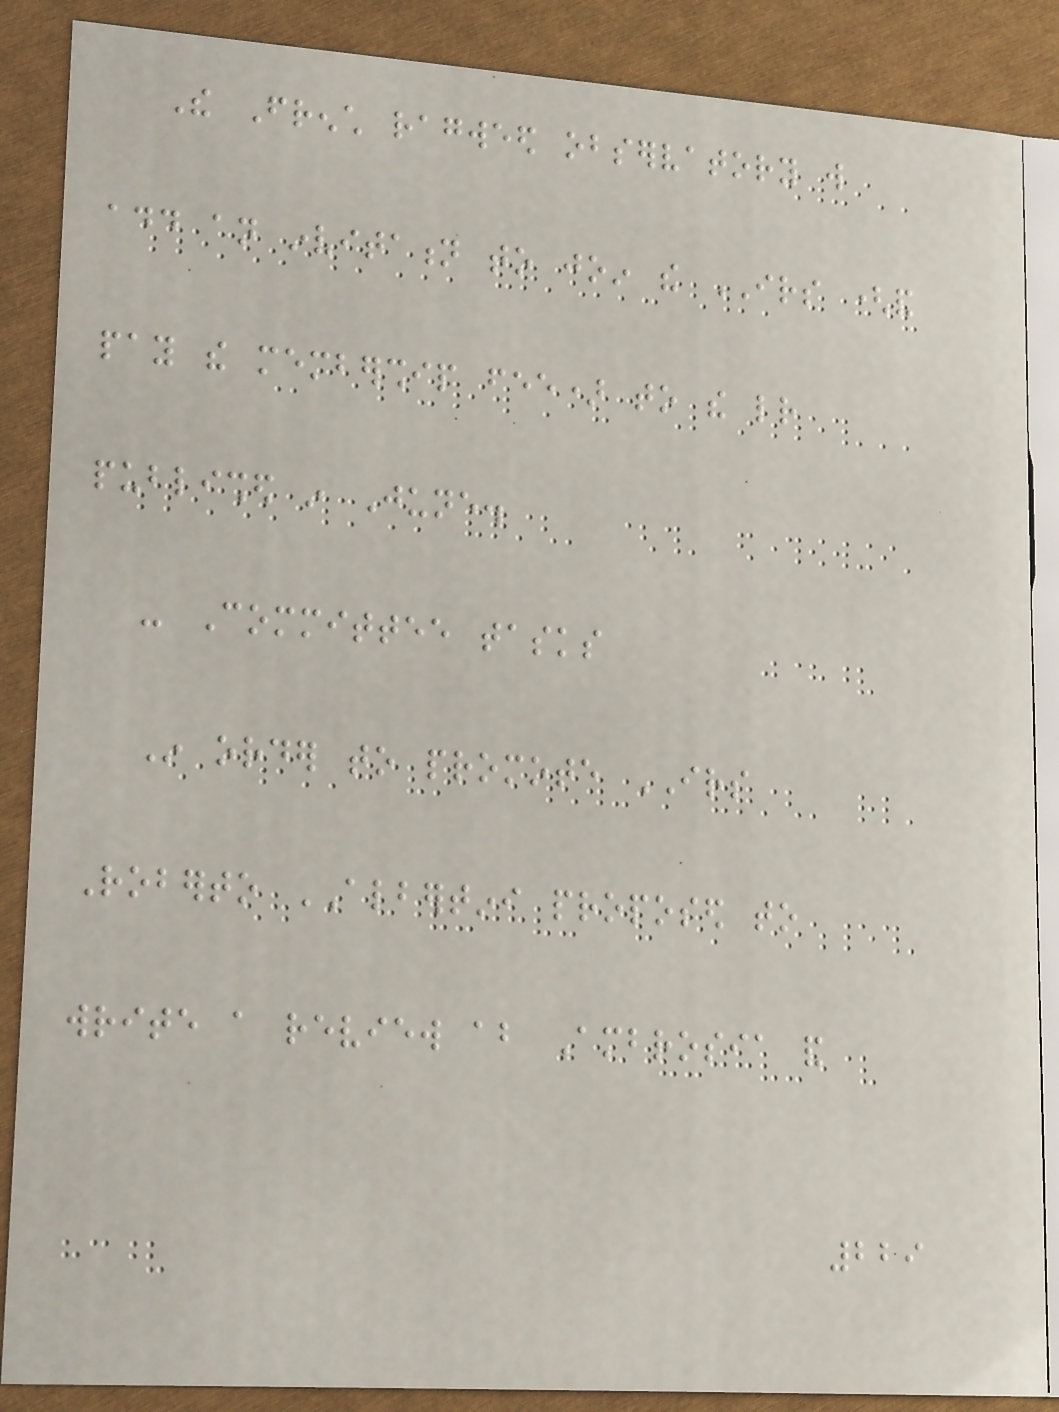The French ragweed observatory will
add an invitation to join the IRS (and
pay the membership fee) to the letter
published in June.
- Committee tasks
In order to promote IRS
Roberto ALBERTINI proposed to
write a review about Ambrosia and
229
